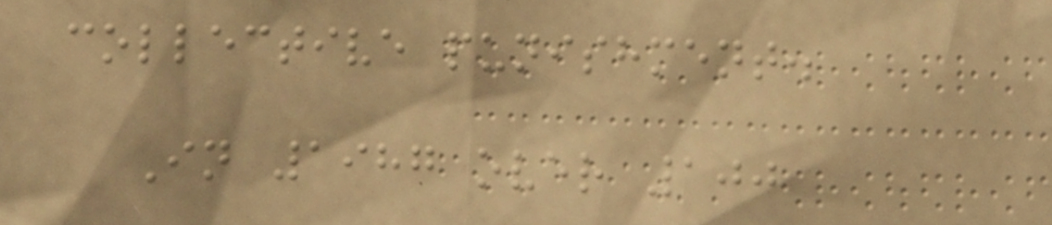collective punishment.
In 1987 over 100
